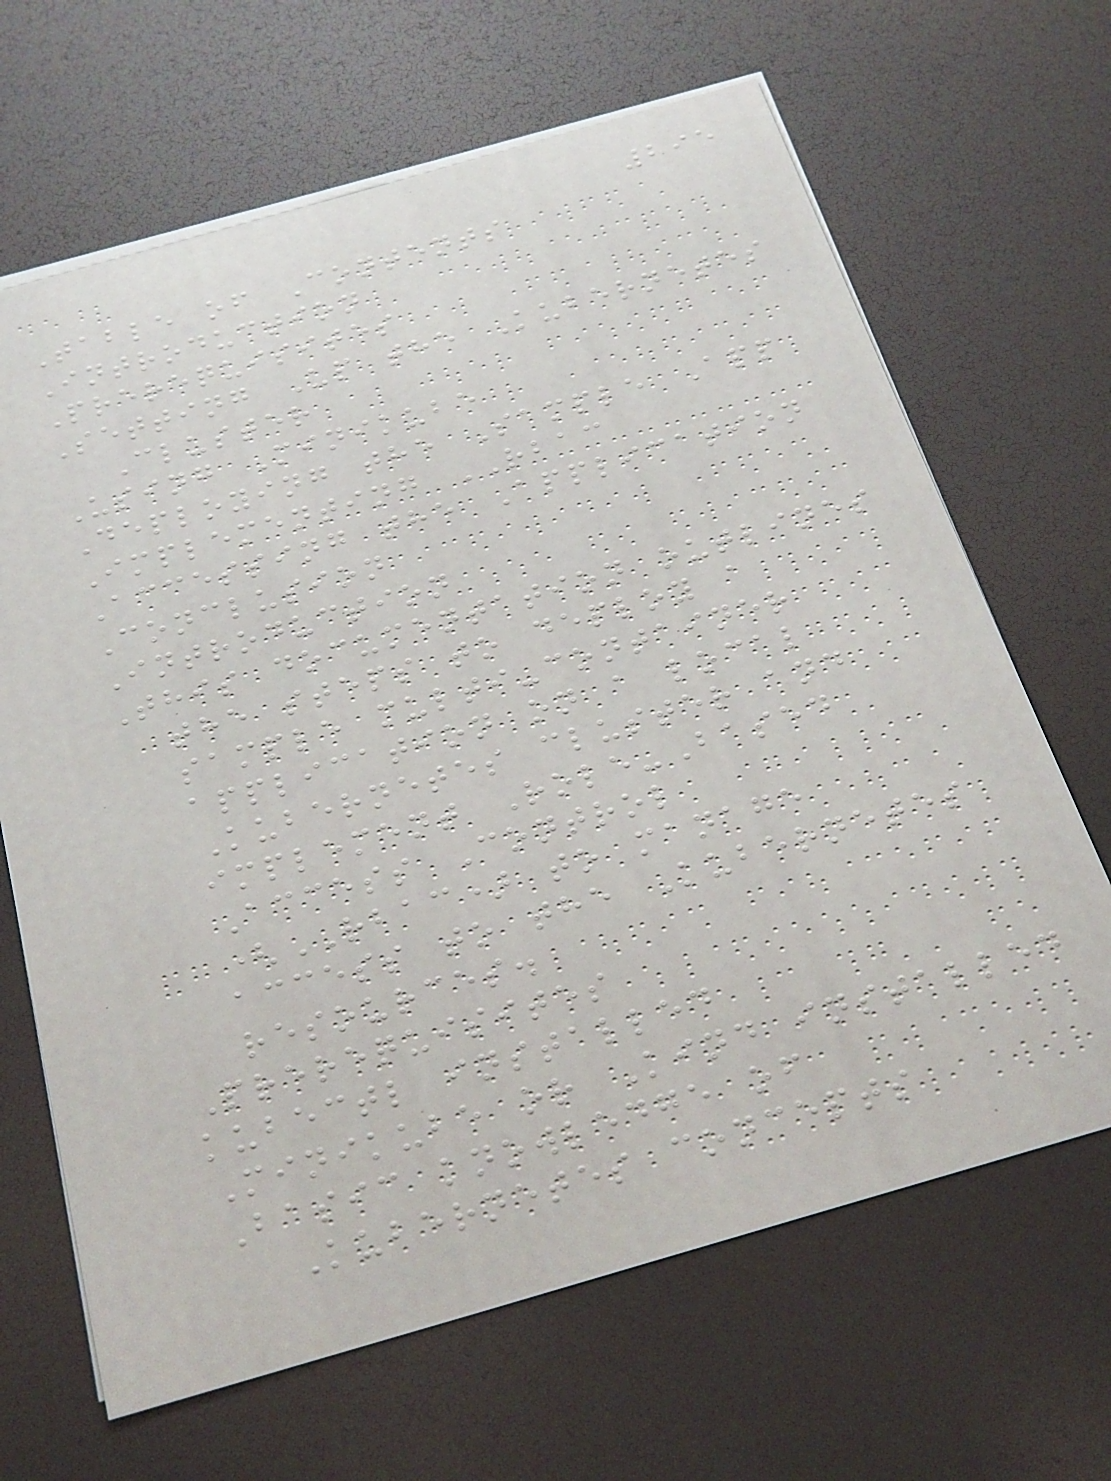295
Table of Contents
Introduction
Prerequisites
Setting Up the Kubernetes
Cluster
Using Minikube
Deploying the Sample App
Implementing RBAC
Accessing the Application
Conclusion
Introduction
This documentation outlines
the steps to deploy a
sample multi-container
application on a local
Kubernetes cluster and
implement Role-Based
Access Control
(RBAC) to manage
access to the Kubernetes
resources.
Prerequisites
kubectl installed
Minikube or Kind installed
Basic knowledge of
Kubernetes concepts
